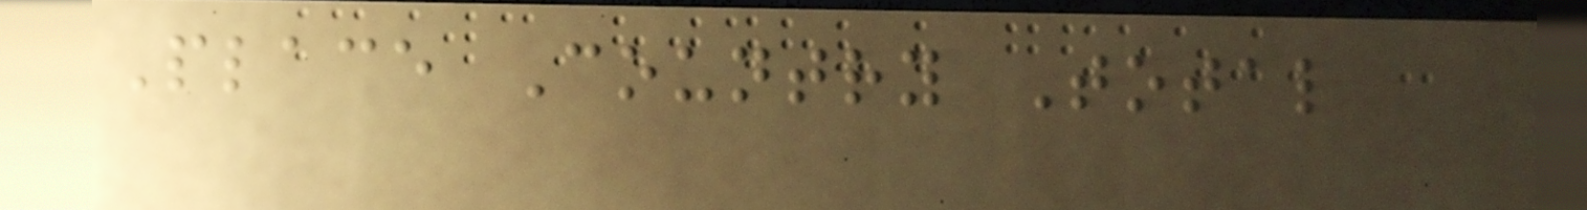Place Country Total
